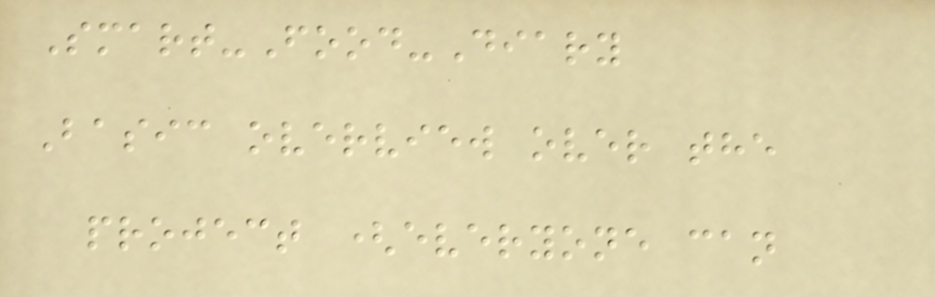Smart-Food-Diary
Basic overview over the
project (everyone can
